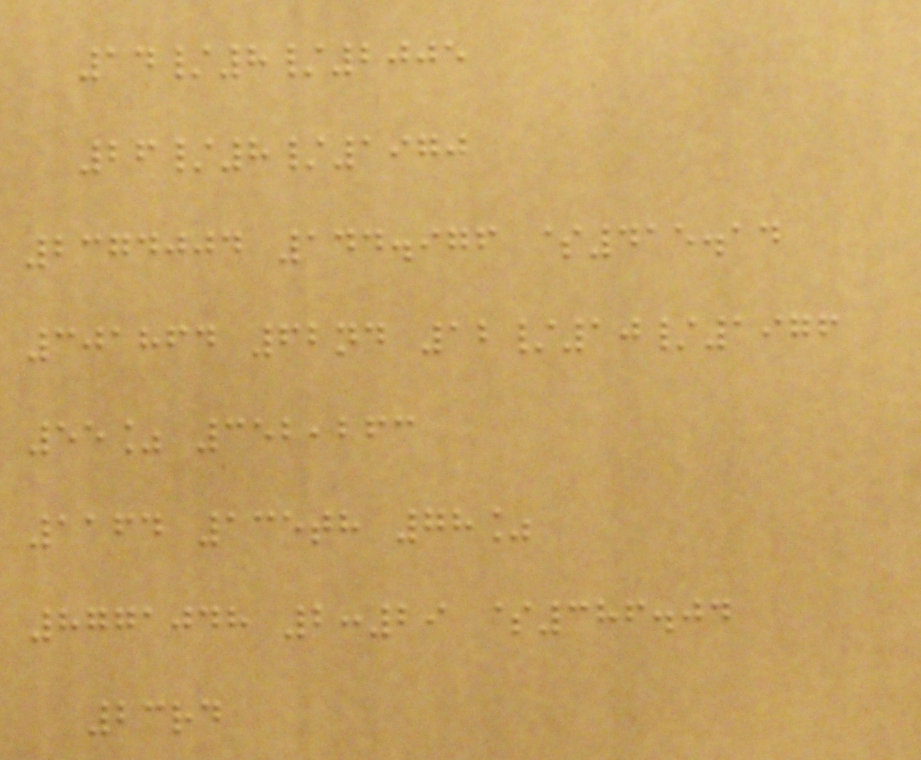14/8/2005
26/8/1970
2374004 144.976 $415.14
301864 62nd 12/10/1976
55% 352,263
1164 135th 78%
8771048 2:29 $386.04
23rd
